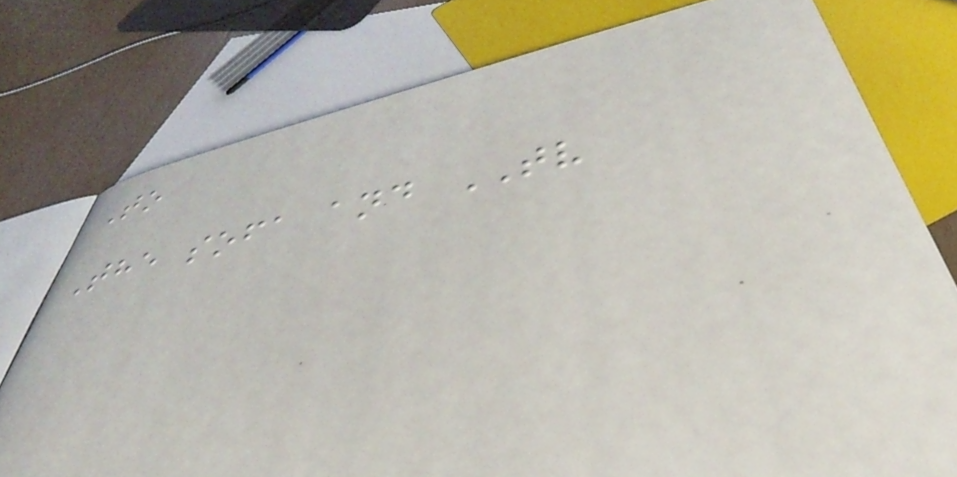To
The sofa and TV
